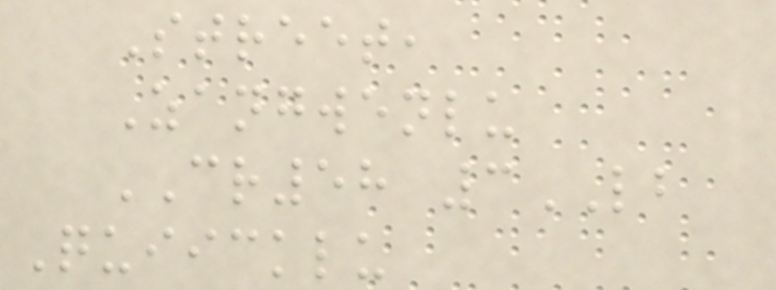Street,
Zangwenlu
CR58 3LB
Quiicklu
